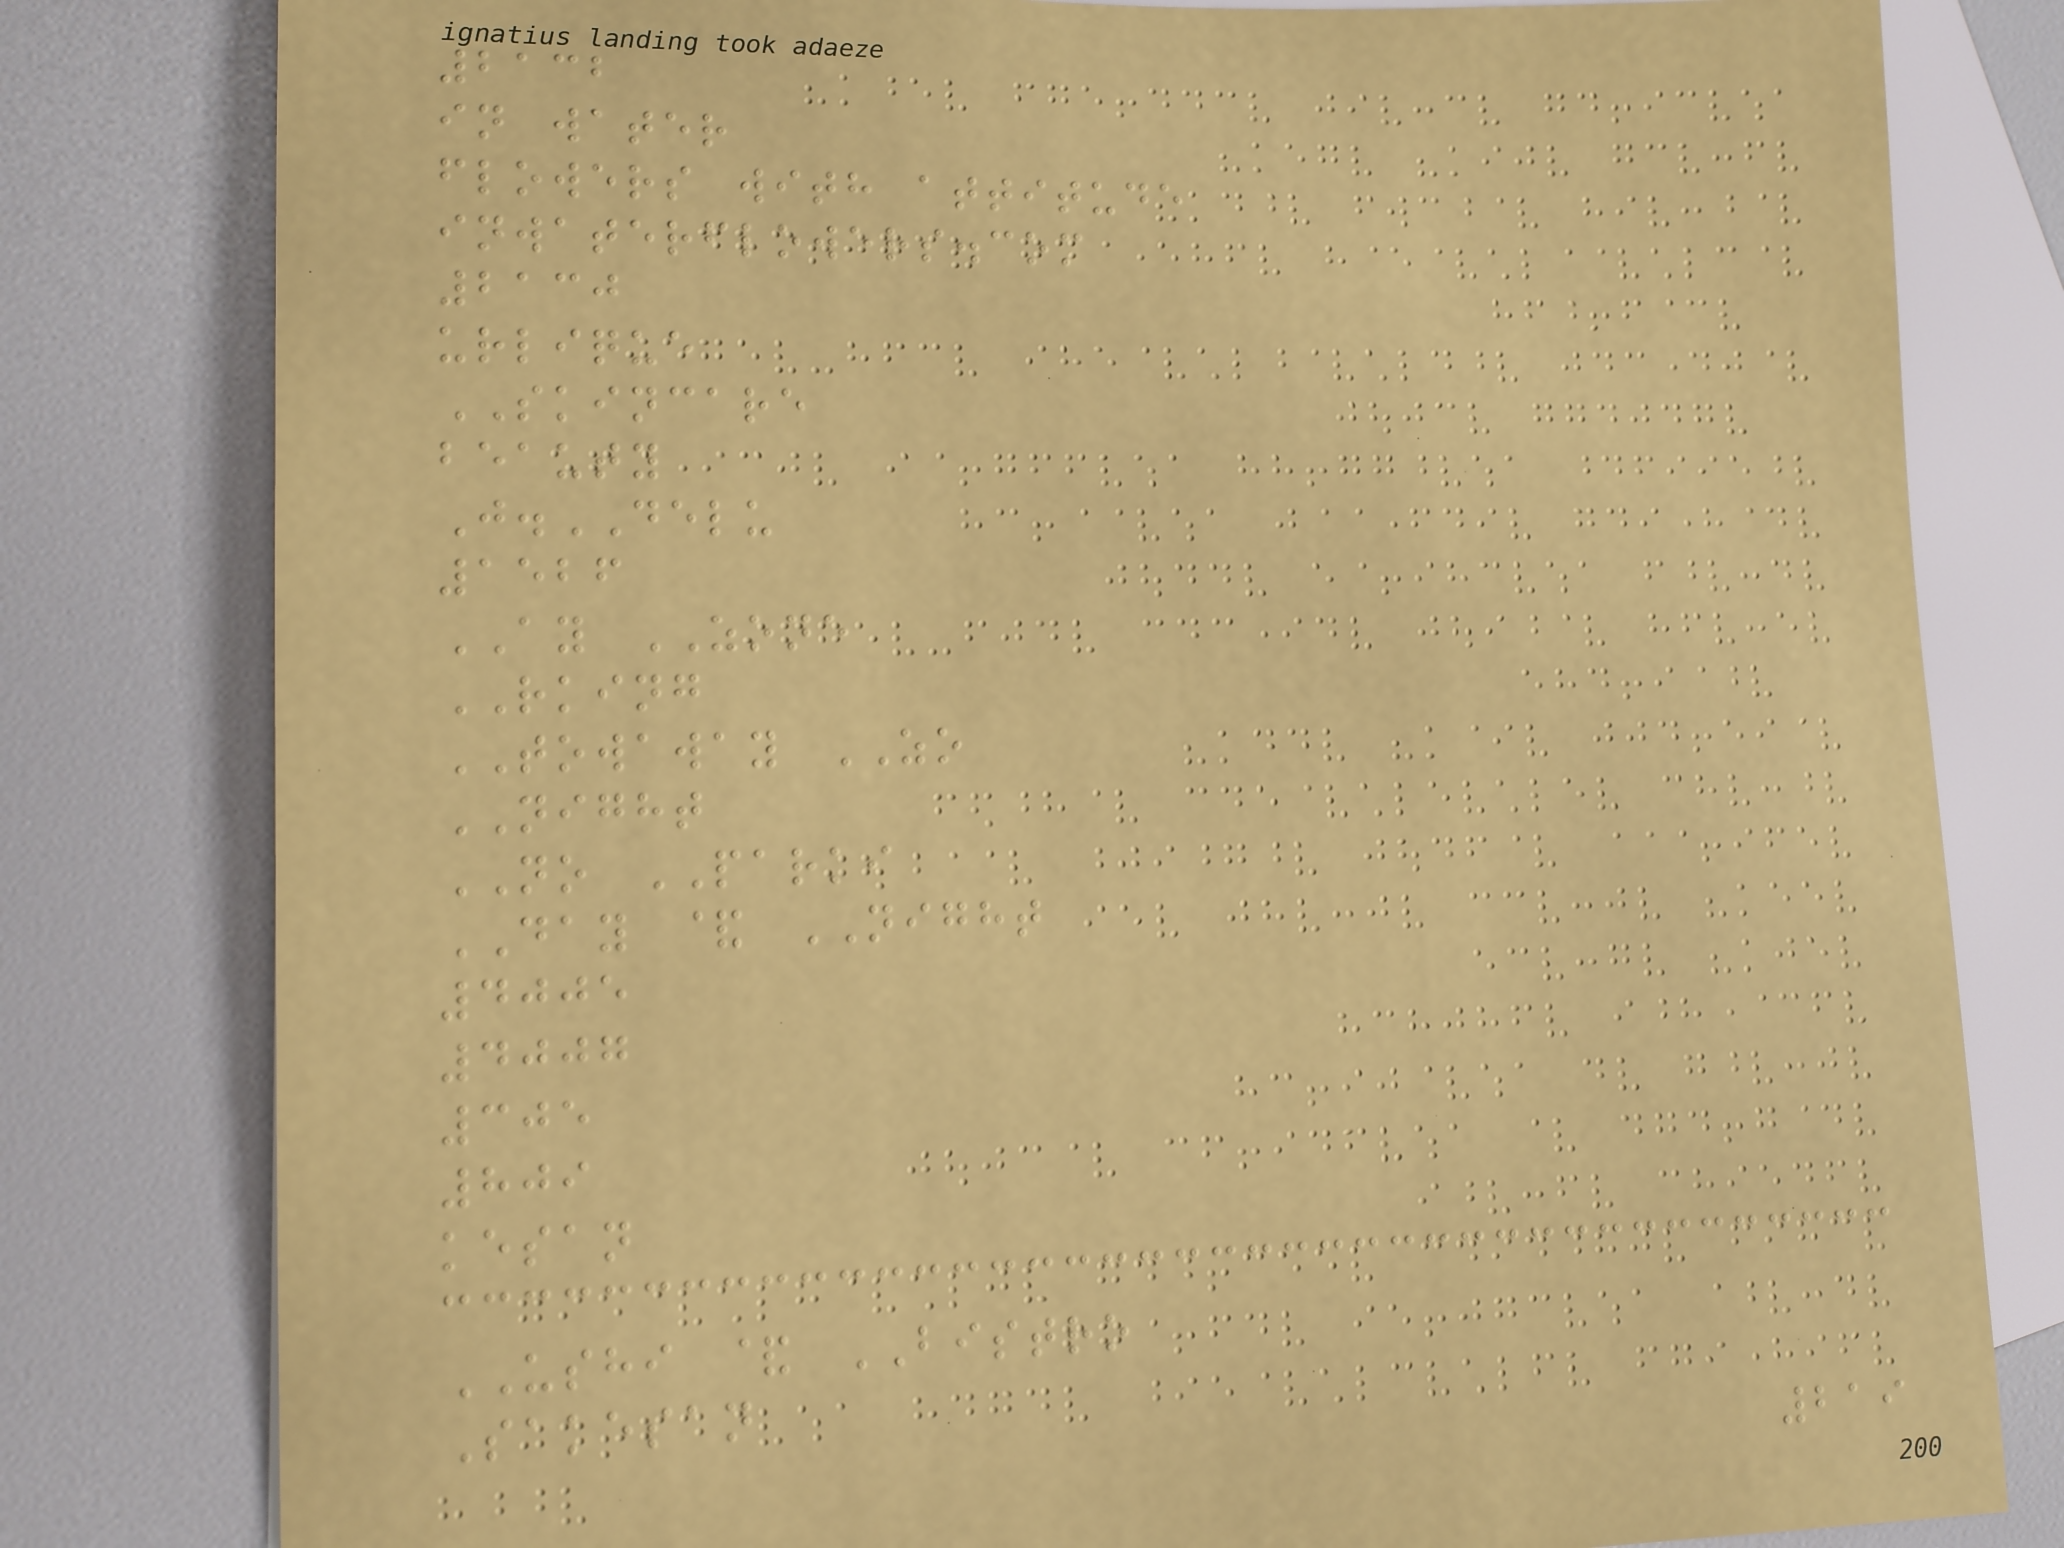2132
in water
flowers with attitude
inwaterflowers.com
2130
urlique
SKINCARE
beauty
J.DELU
1526
AY ZONE
RKING
TOWAWAY ZO
NIGHT
NO PARKI
DAY & NIGHT
4005
4007
305
809
kesan
USHI & BISTRO
Sakesan
219
